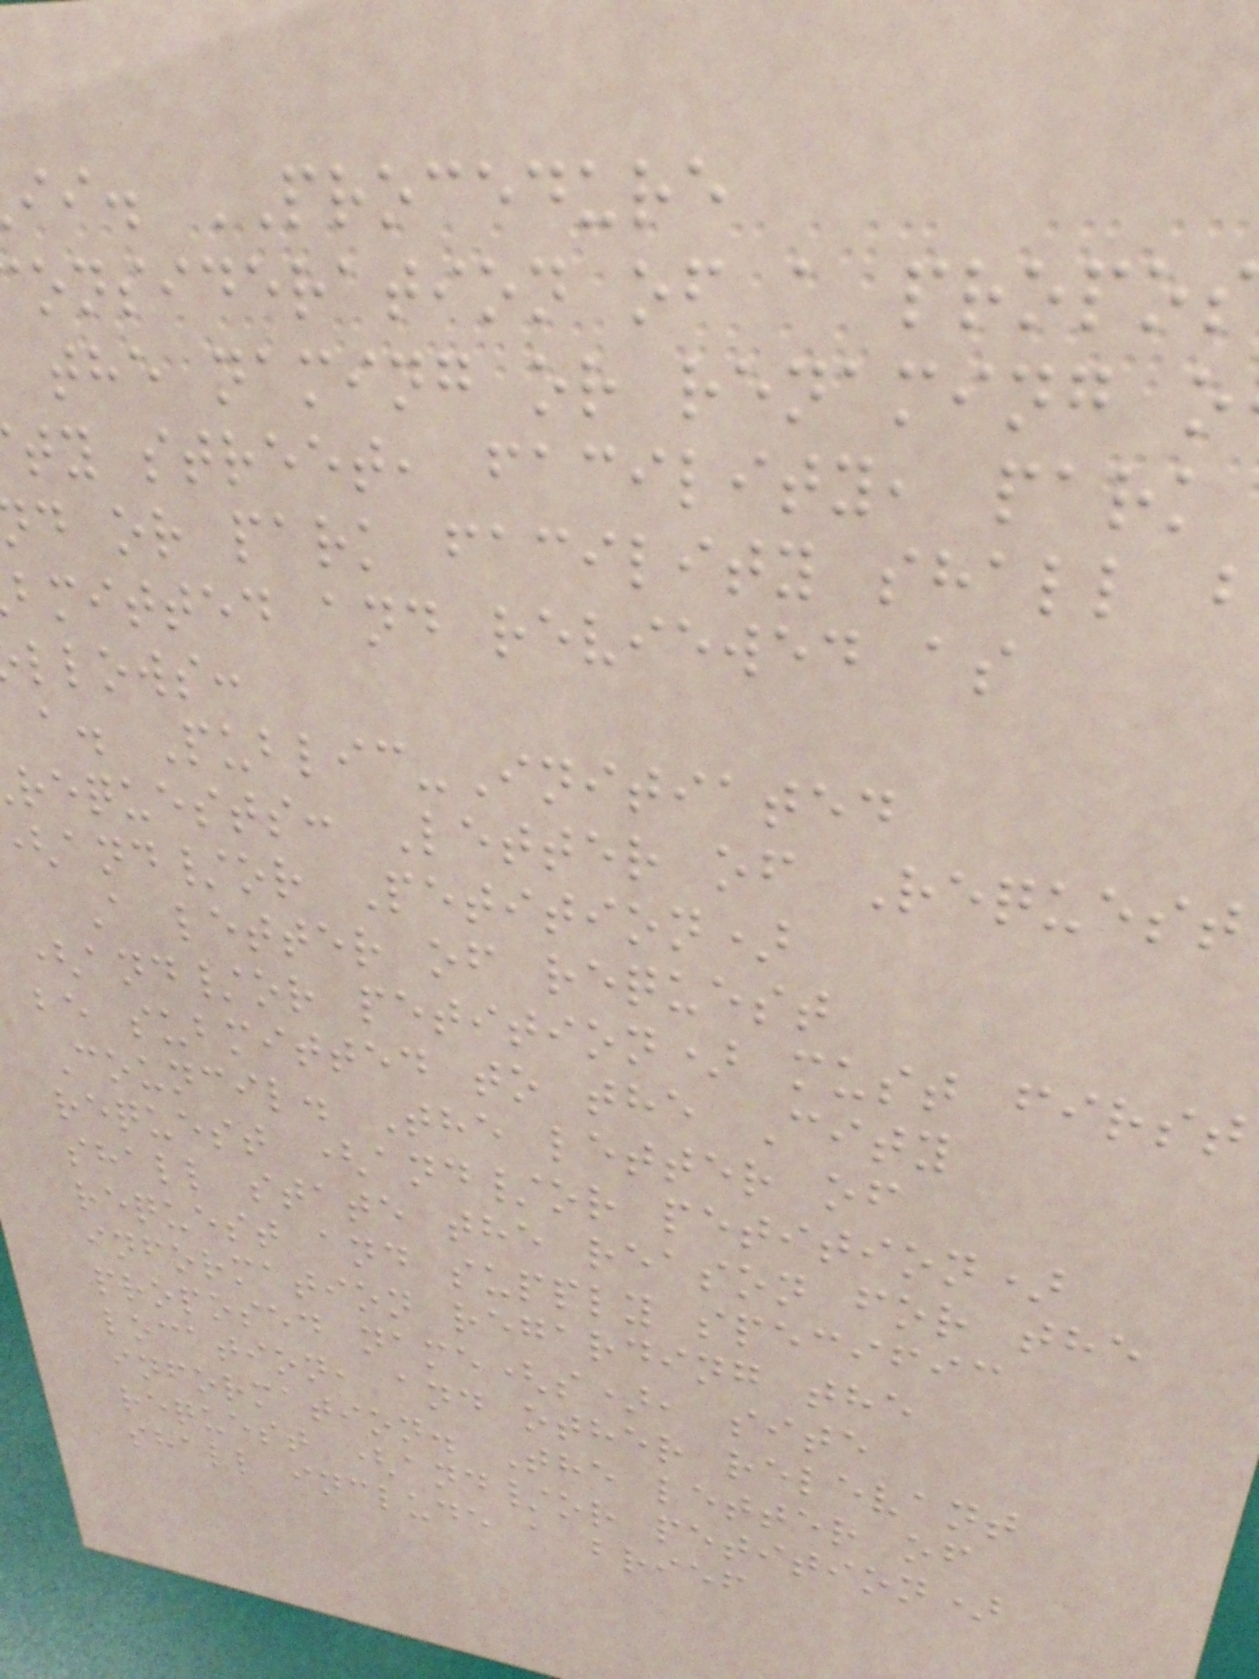ii. PROCEDURE
onsideration of a propo
the naming or renaming o
ty street, facility, park
d or park facility shall
bmitted and reviewed as
llows:
a. Public-Initiated
requests: Letter of Request
and/or Petition)
A letter of request
(and/or petition) must first
be submitted to the City
Council. The letter of
request (and/or petition)
shall state the reason for the
request and supply specific
information regarding the
proposed name(s), site
location, and other relevant
information. The letter of
request (and/or petition)
shall include a brief
